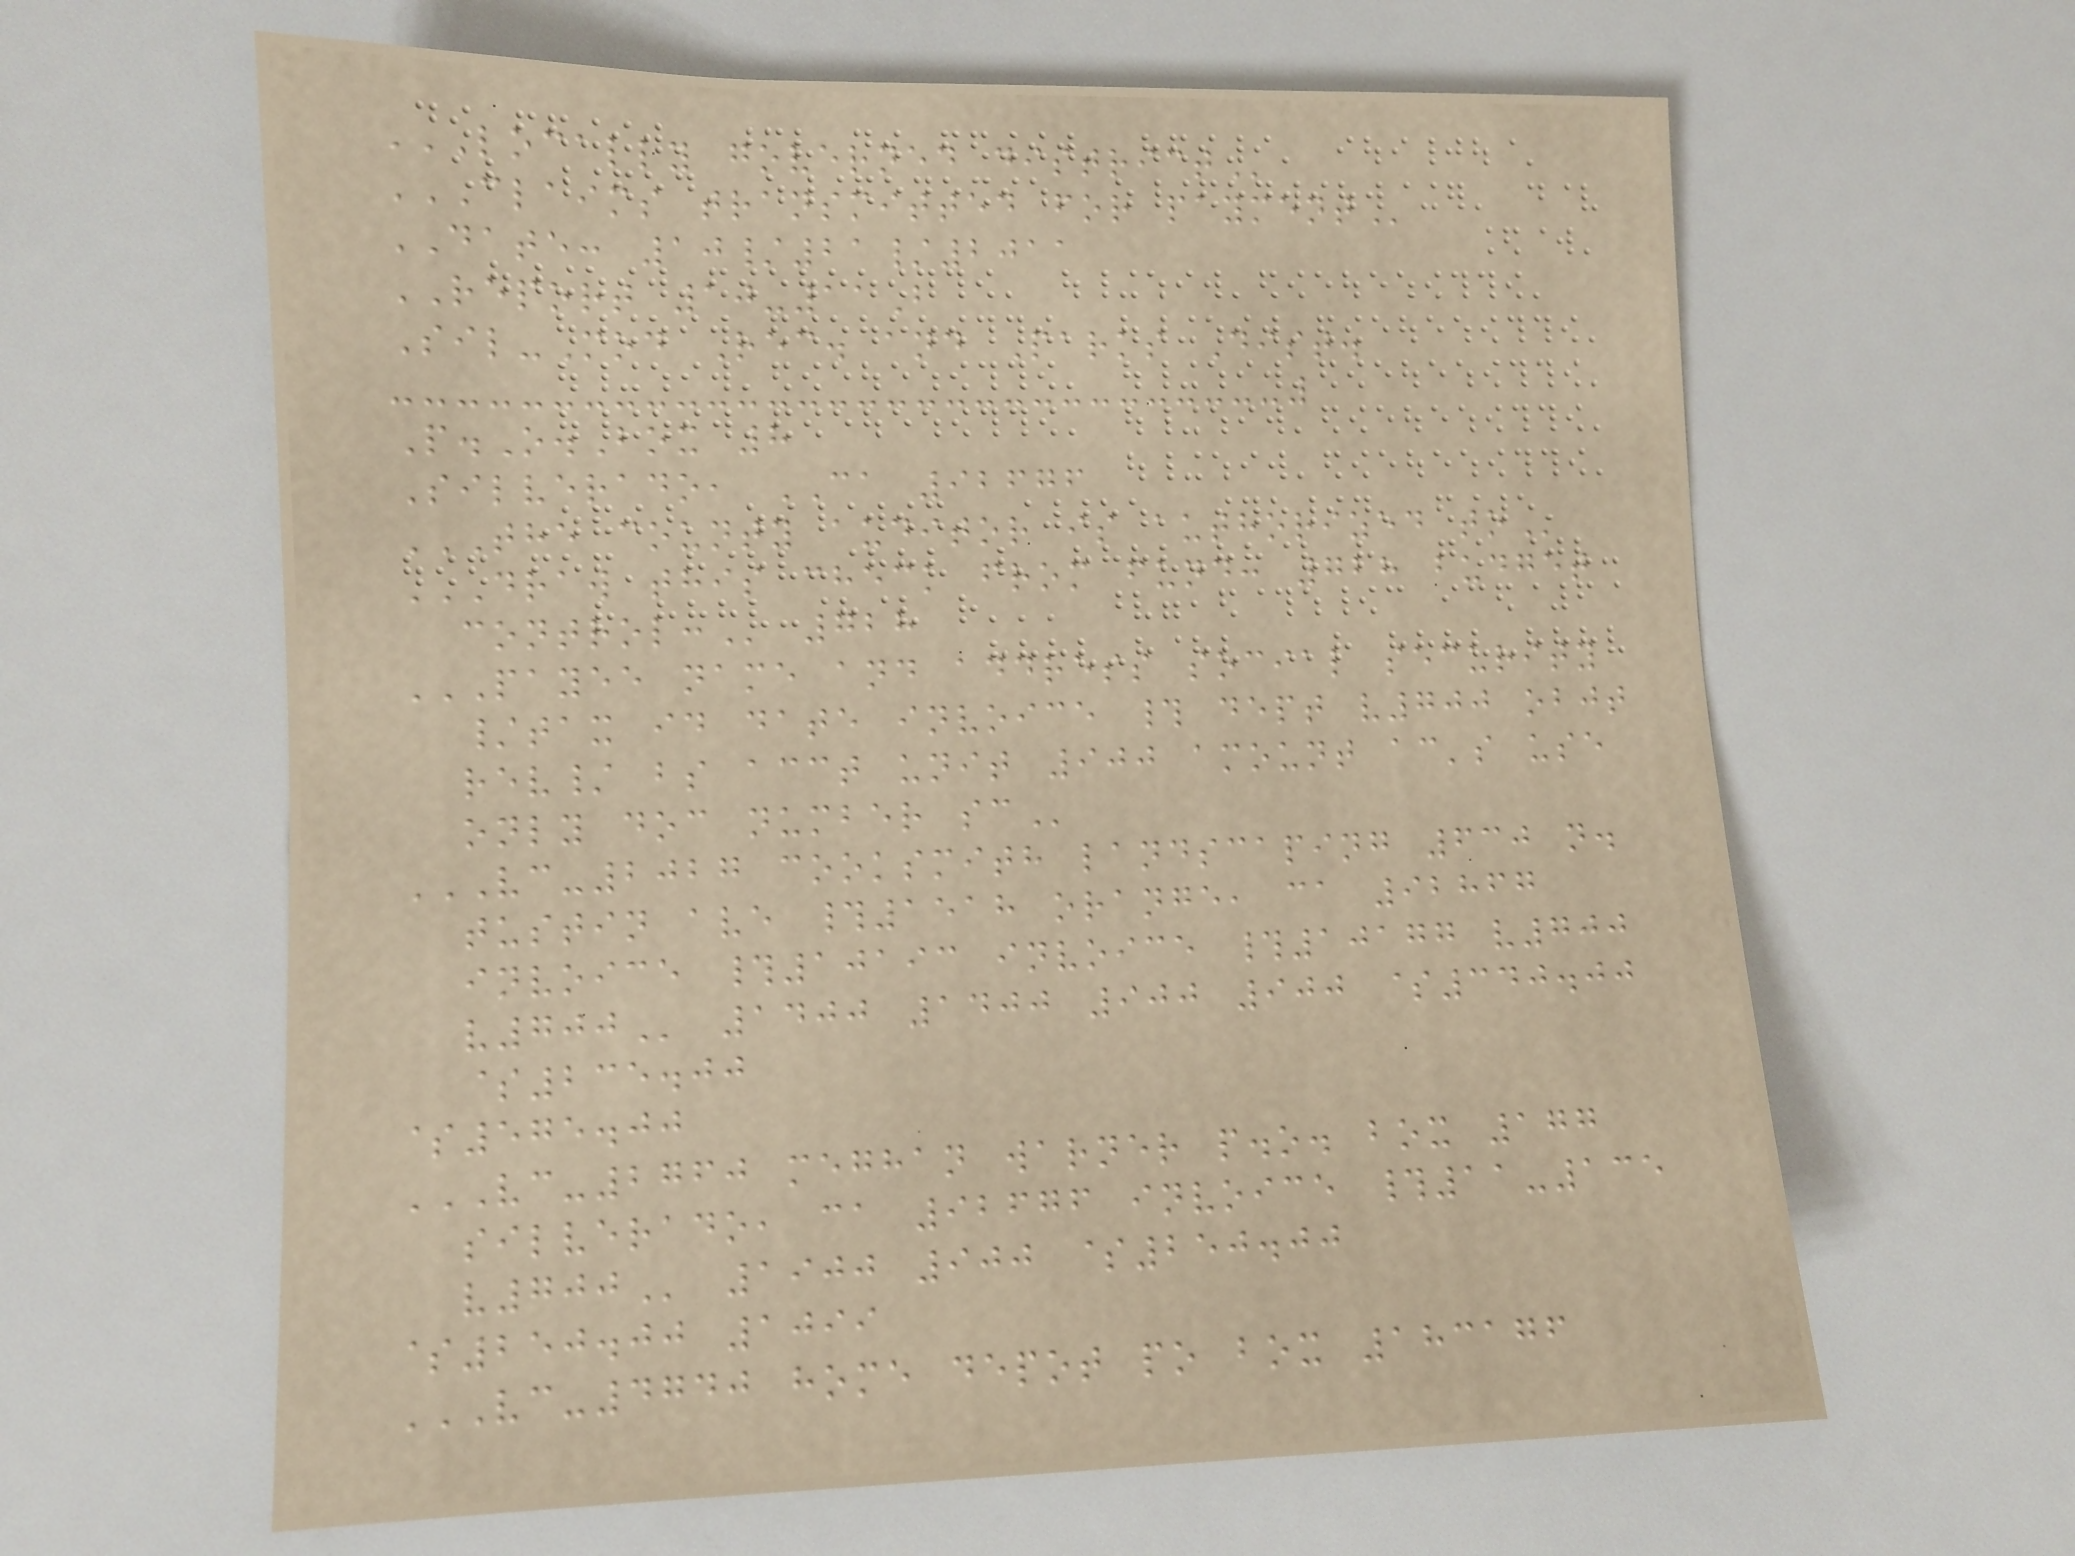LOCALLY GOVERNED DISTRICT
CLAIMS TRANSMITTED FOR PAYMENT
DATE: 10/21/2011
REPORT 10-11B
Sil-Mod Rec. and Parks Dist.
P.O.Box 8
Silverado, CA 92676
THE COUNTY AUDITOR IS AUTHORIZED TO
DRAW THIS CHECK FROM FUND: 728 BUDGET
CONTROL: 728
PAYEE NAME AND ADDRESS SOCIAL SECURITY
/TAX ID DATE INVOICE # DEPT V700 OBJT
REV/ BS ACCT UNIT 900 AMOUNT AC'S USE
ONLY DOC NUMBER SC
VC-2027 COOKSMITH LANDSCAPING 630 N.
TUSTIN AVE #1518 ORANGE, CA 92867
INVOICE #10193 INVOICE #10177 V700
V700 1400 1400 900 900 $340.00
$235.00
$575.00
VC-2760 MEGHAN WARNER P.O. BOX 177
SILVERADO, CA 92676 INVOICE #11-135
V700 1900 900 $250.00
$250.00 1099
VC-4740 HOME DEPOT PO BOX 183176
